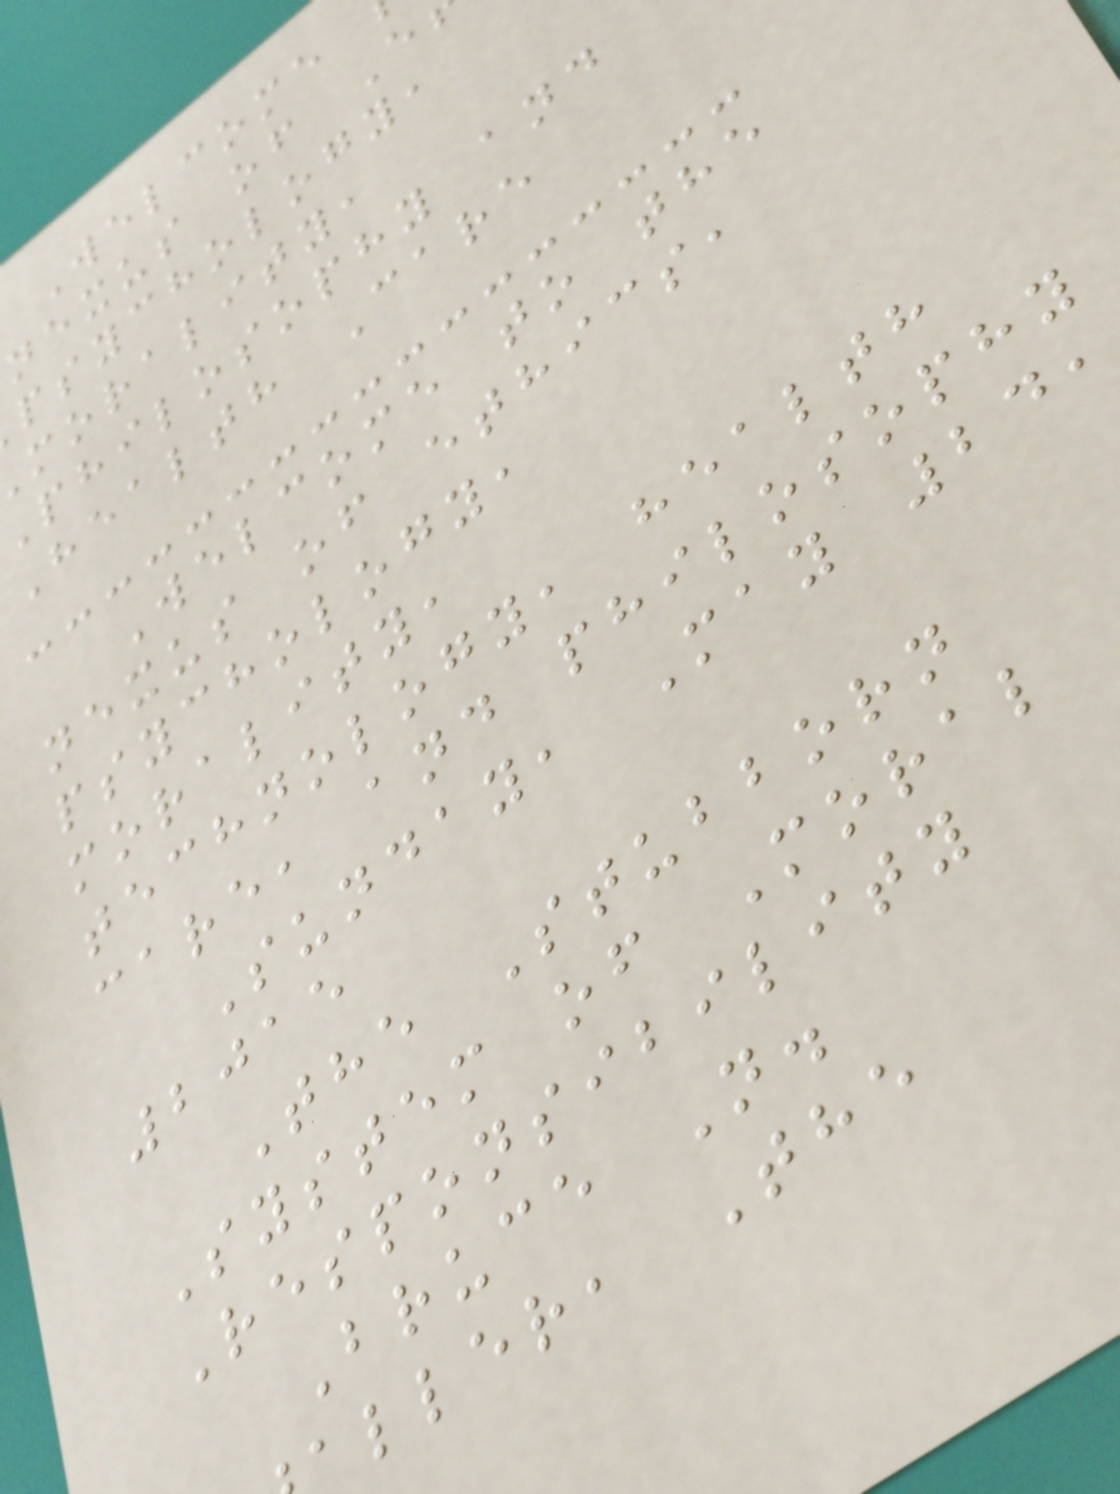Welcome
nexus of E
psychology,
morality,
philosophy and
Health Care
Welcome to the
nexus of ethics,
psychology,
morality,
technology, health
care, and philosophy
Sunday, May 24,
2015
The Stubborn
System of Moral
Responsibility
Bruce N.
ller, The
